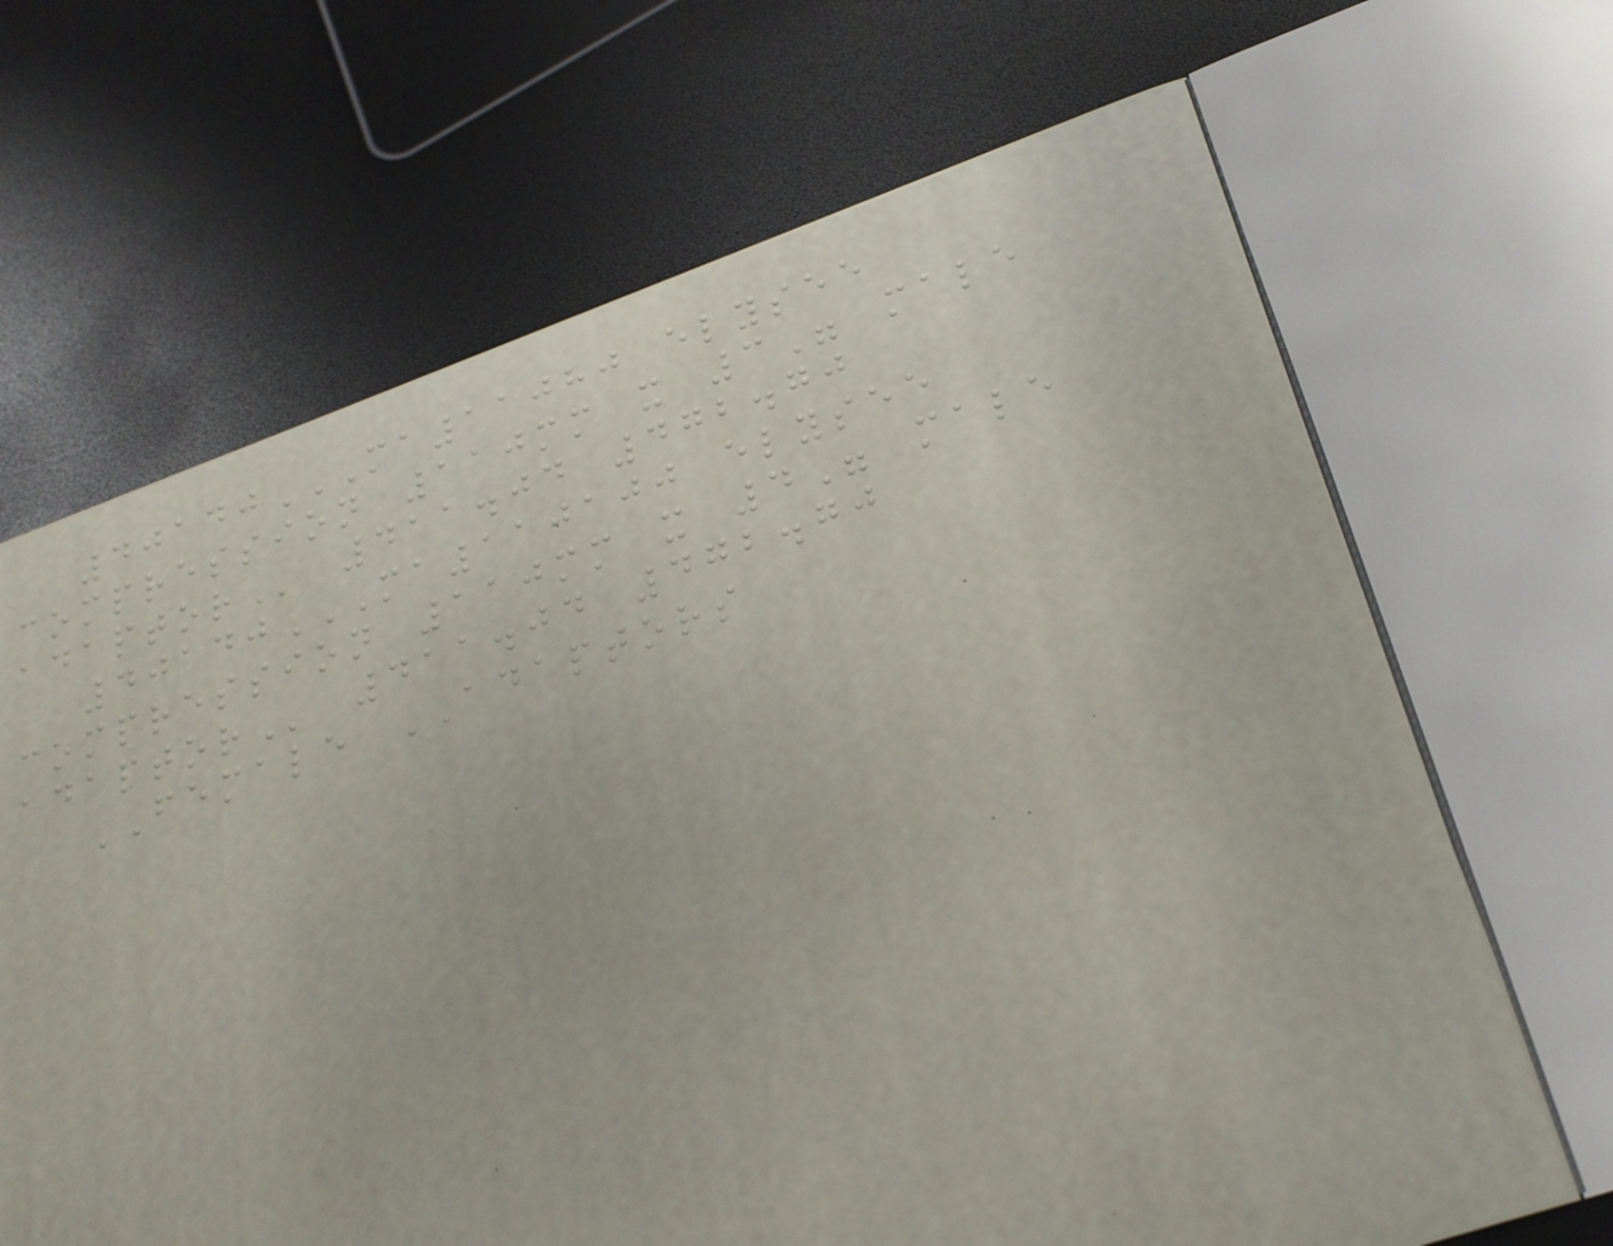40140MA11080 ELYSEE
COMPRESSION 110MM X 3" MALE
ADAPTOR 411.04 472.70
40140MA110100 ELYSEE
COMPRESSION 110MM X 4" MALE
ADAPTOR 411.04 472.70
FEMALE ADAPTORS
